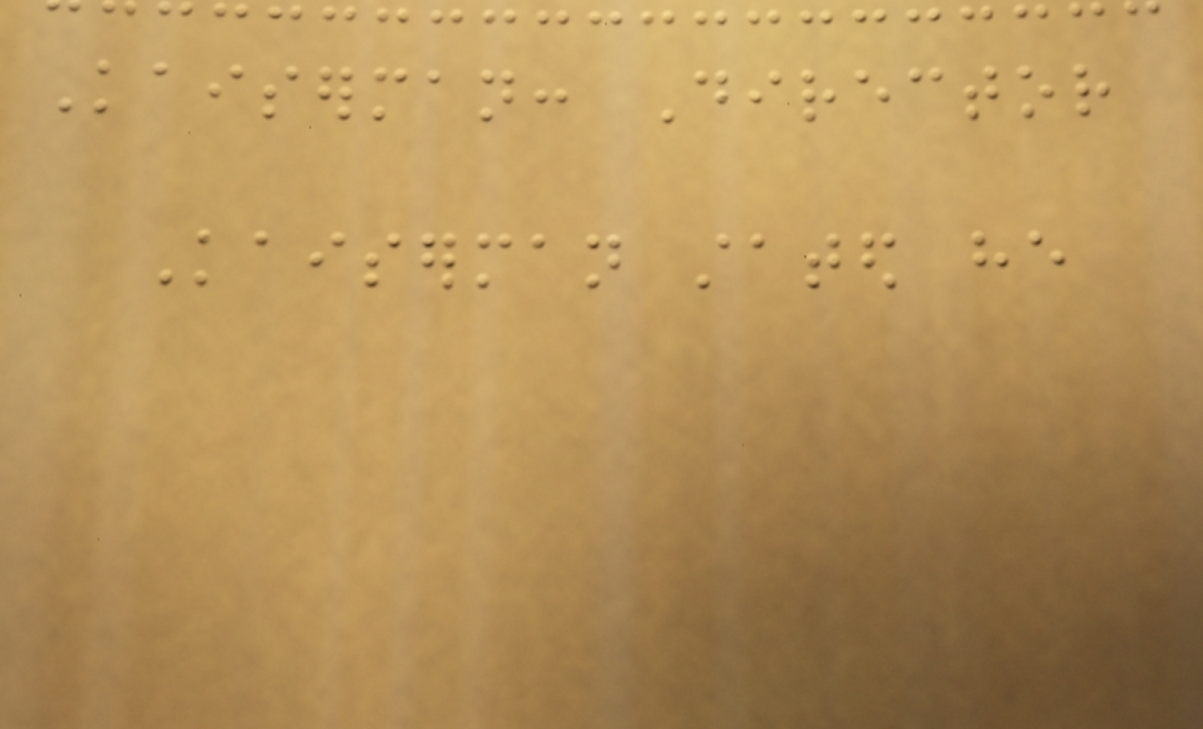Kaiserman: Director
Kaiserman stated he
